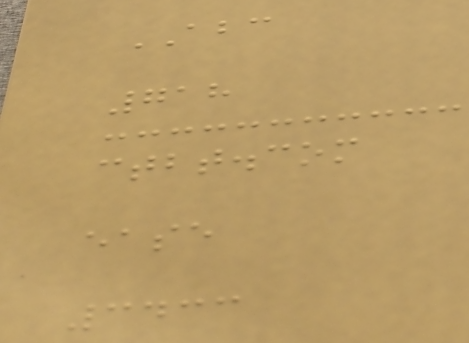ABC
718
ctbt.com
ease
3433
